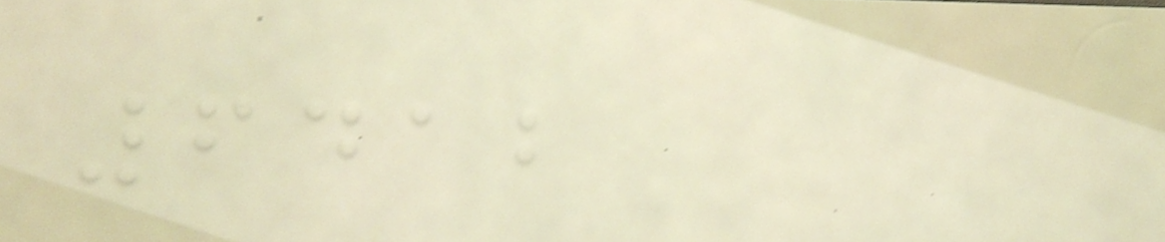6412
